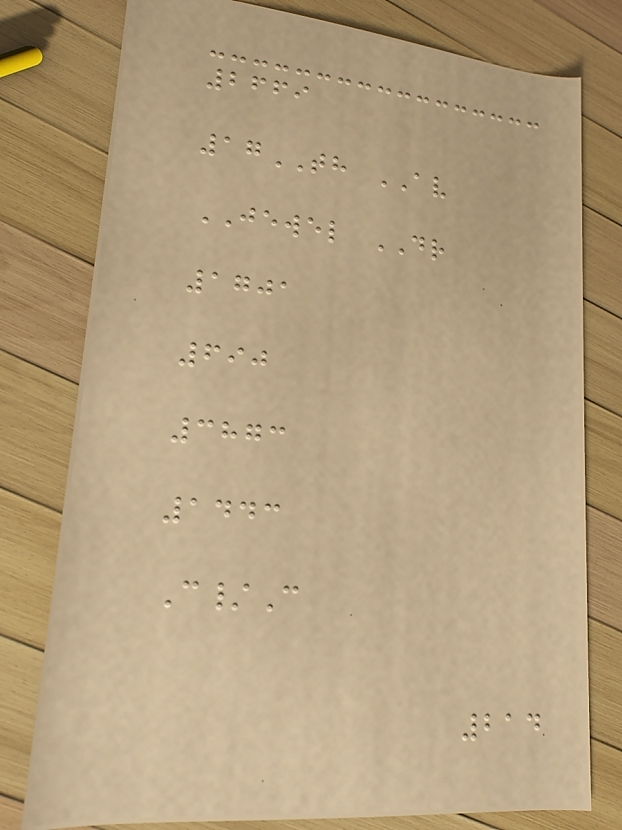2669
17TH AV
JEWEL DR
1701
690
3873
1443
C/C
214
